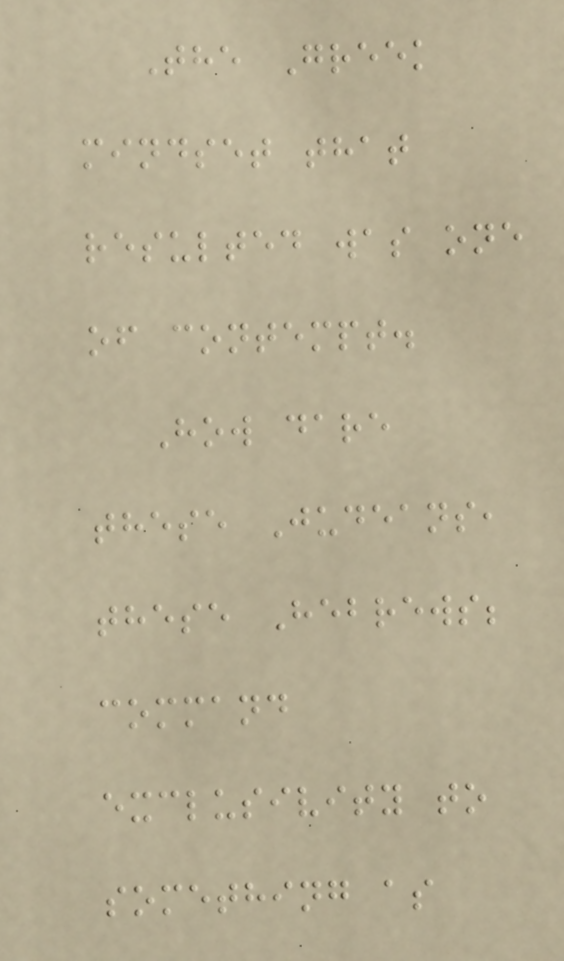The Greek
mindset that
resulted was one
of contempt.
How dare
these Judeans,
these Hebrews;
command
exclusivity to
something as
